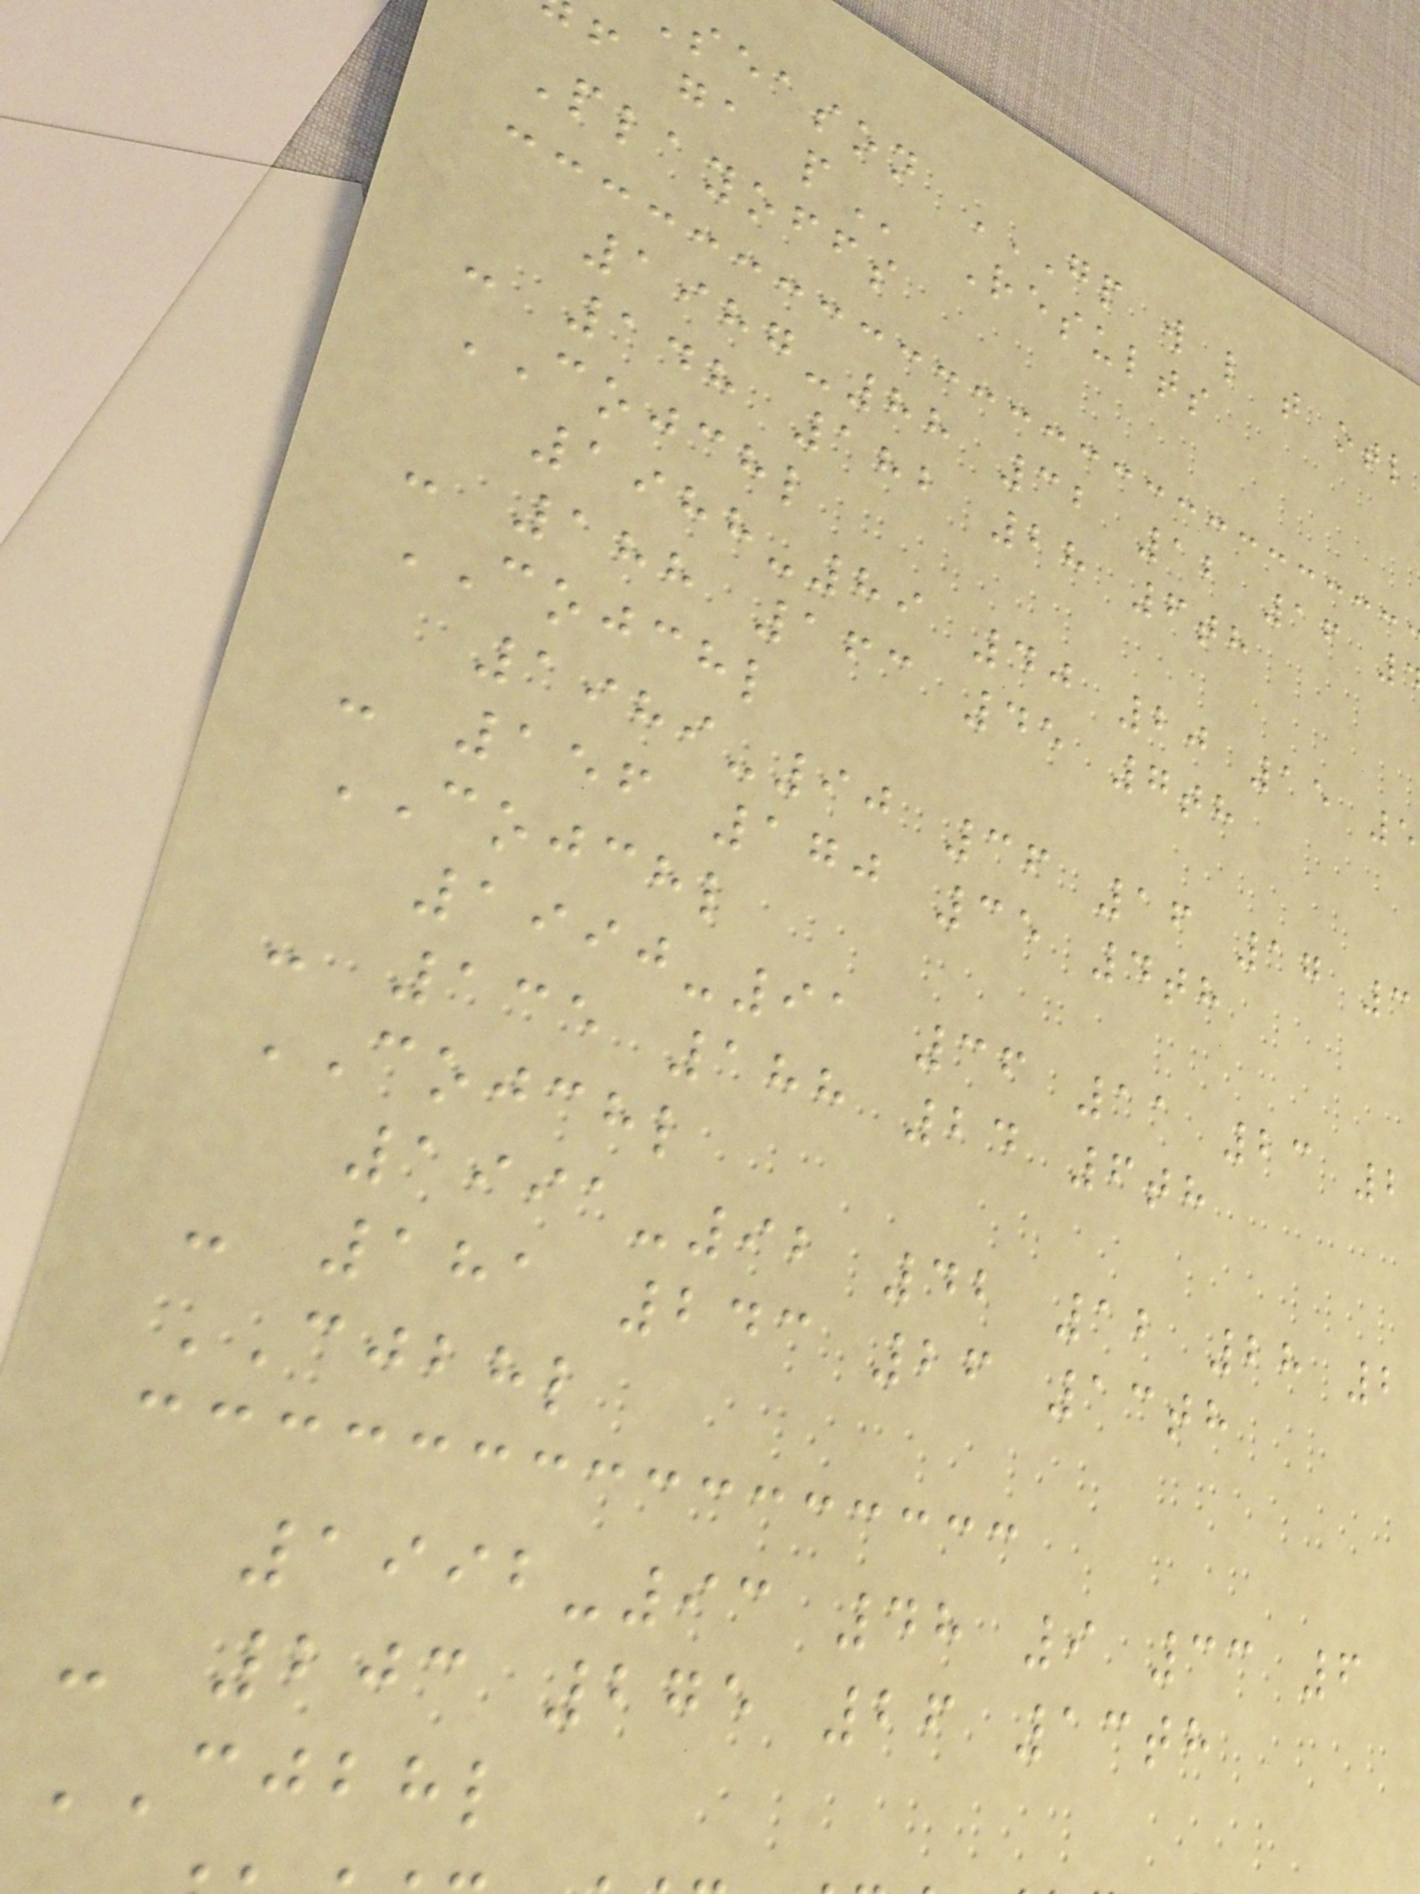Playoffs
1987-88 32 12 16
- 148 182 28 6th
COJCHL
1988-89 40 20 15 5
- 188 163 45 7th
COJCHL
1989-90 36 16 17 3
- 156 170 35 4th
COJCHL
1990-91 36 11 23 2
- 135 188 24 6th
COJCHL
1991-92 42 12 28 2
- 181 243 26 13th
CJBHL
1992-93 48 9 33 6
- 203 275 26 13th
CJBHL
